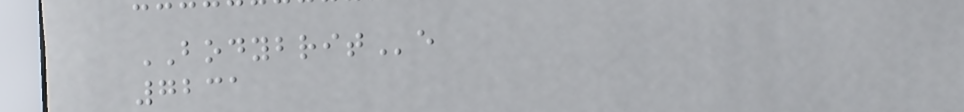BODYBRITe
7231
